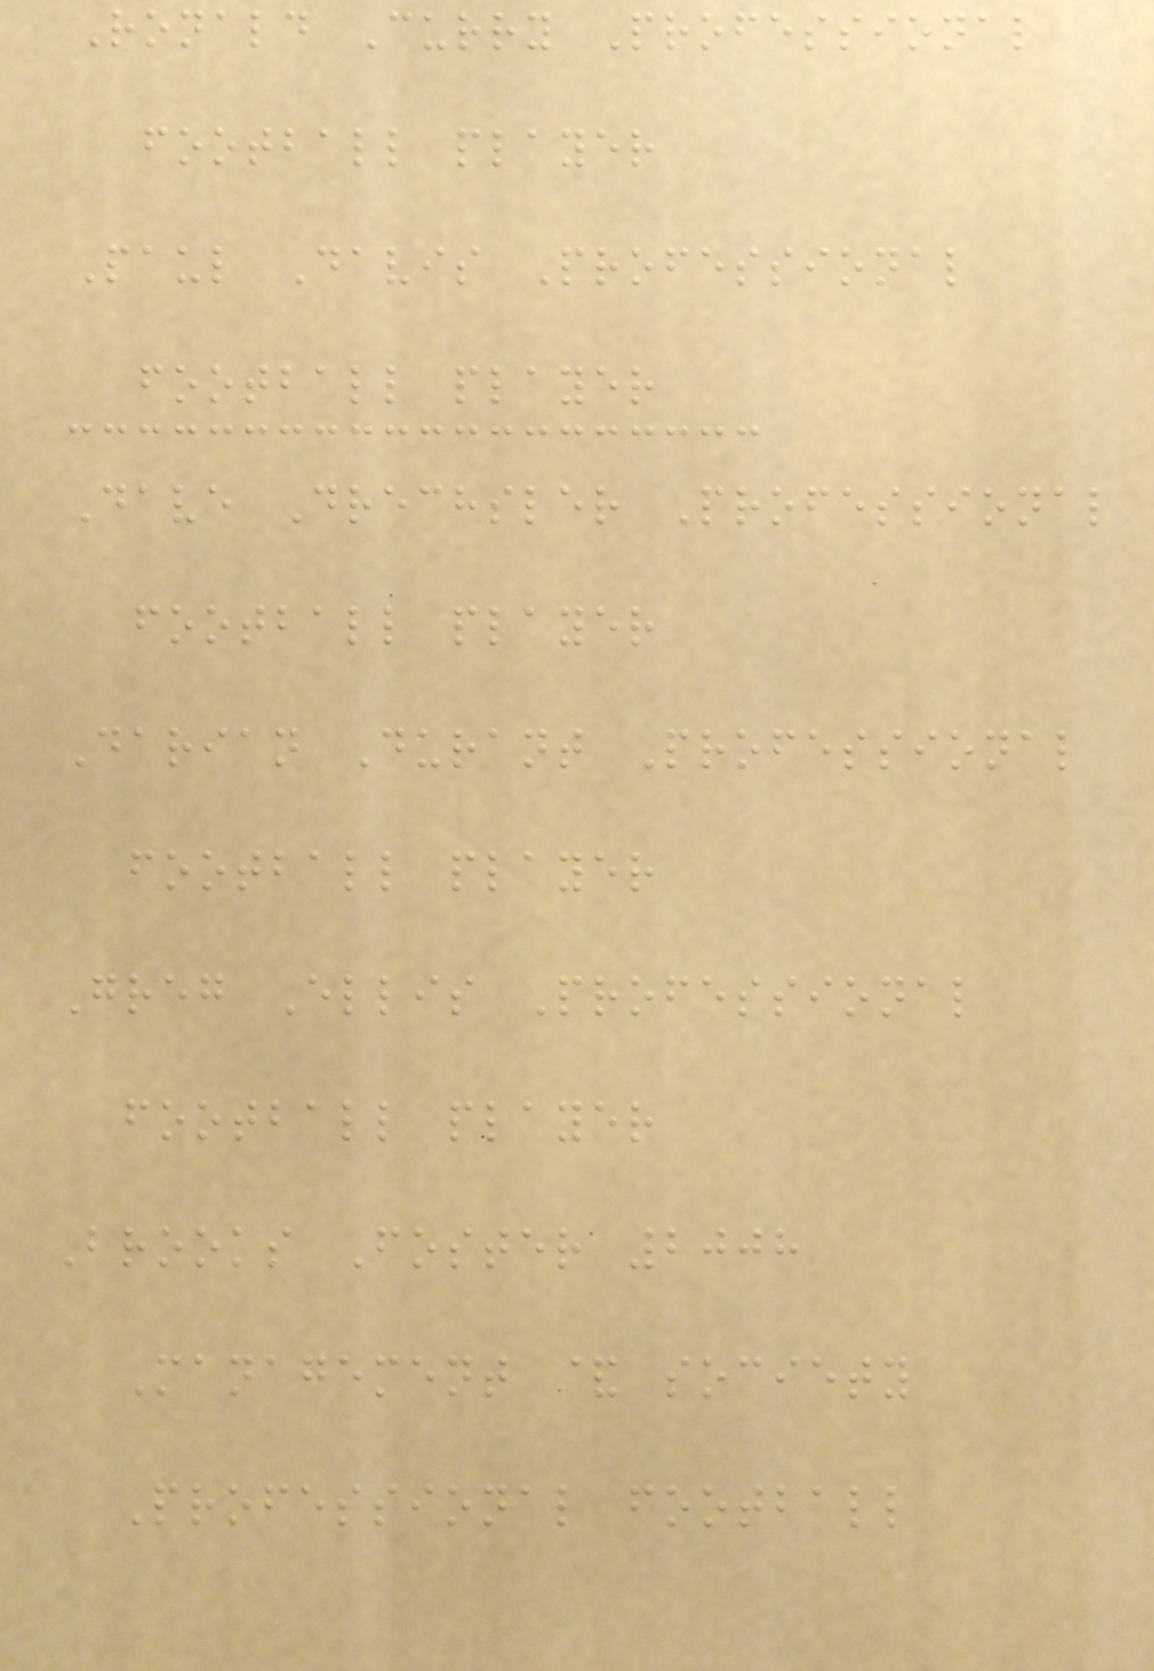Ronald Curry Professional
football player
Paul Davis Professional
football player
Dave Drechsler Professional
football player
Darian Durant Professional
football player
Greg Ellis Professional
football player
Brooks Foster 2008
Management & society
Professional football
